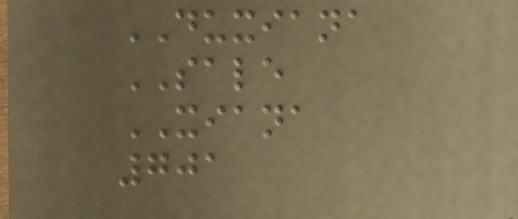DUXIANA
SALE
XIANA
701
